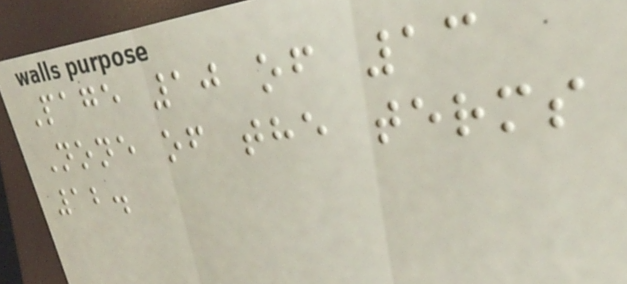Page 10 of 13
None of the terms
12.
